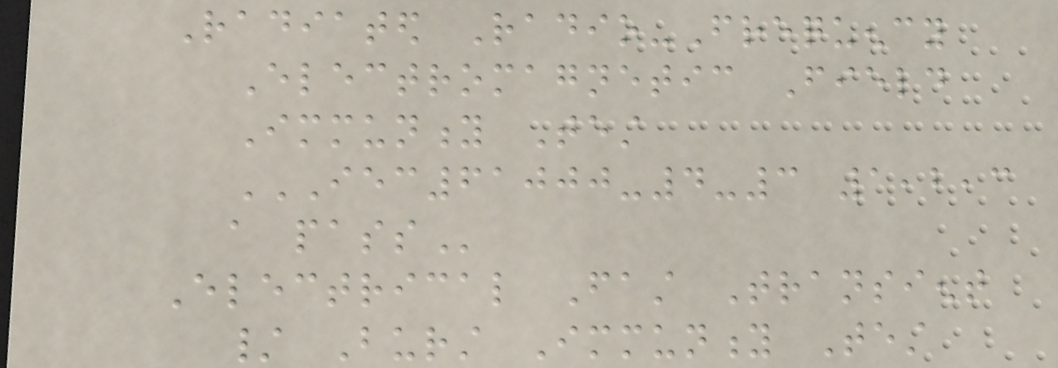Radiated Radio-Frequency
Electromagnetic Field
Immunity Test
IEC61000-4-3 1,2,3
A PASS
Electrical Fast Transient
/ Burst Immunity Test
